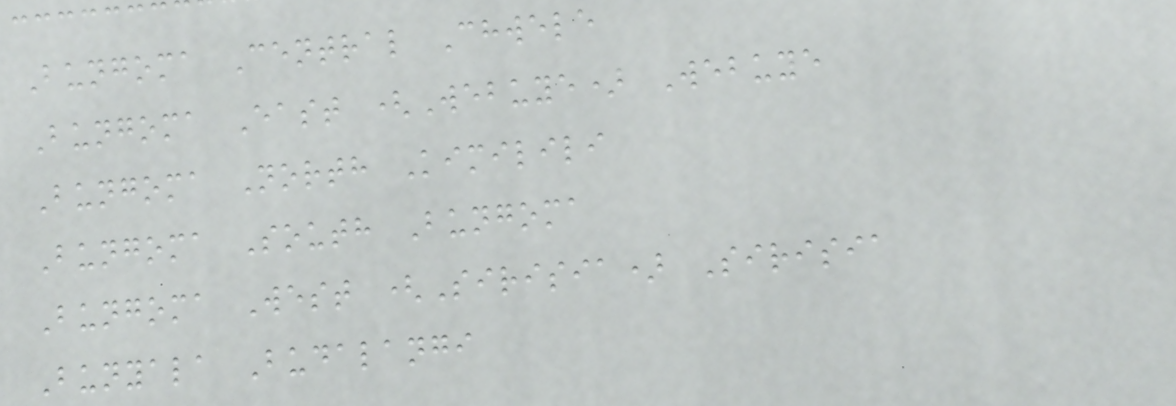Bungoma Central Chwele
Bungoma East (Webuye) Webuye
Bungoma North Kimilili
Bungoma South Bungoma
Bungoma West (Sirisia) Sirisia
Bunyala Budalangi
